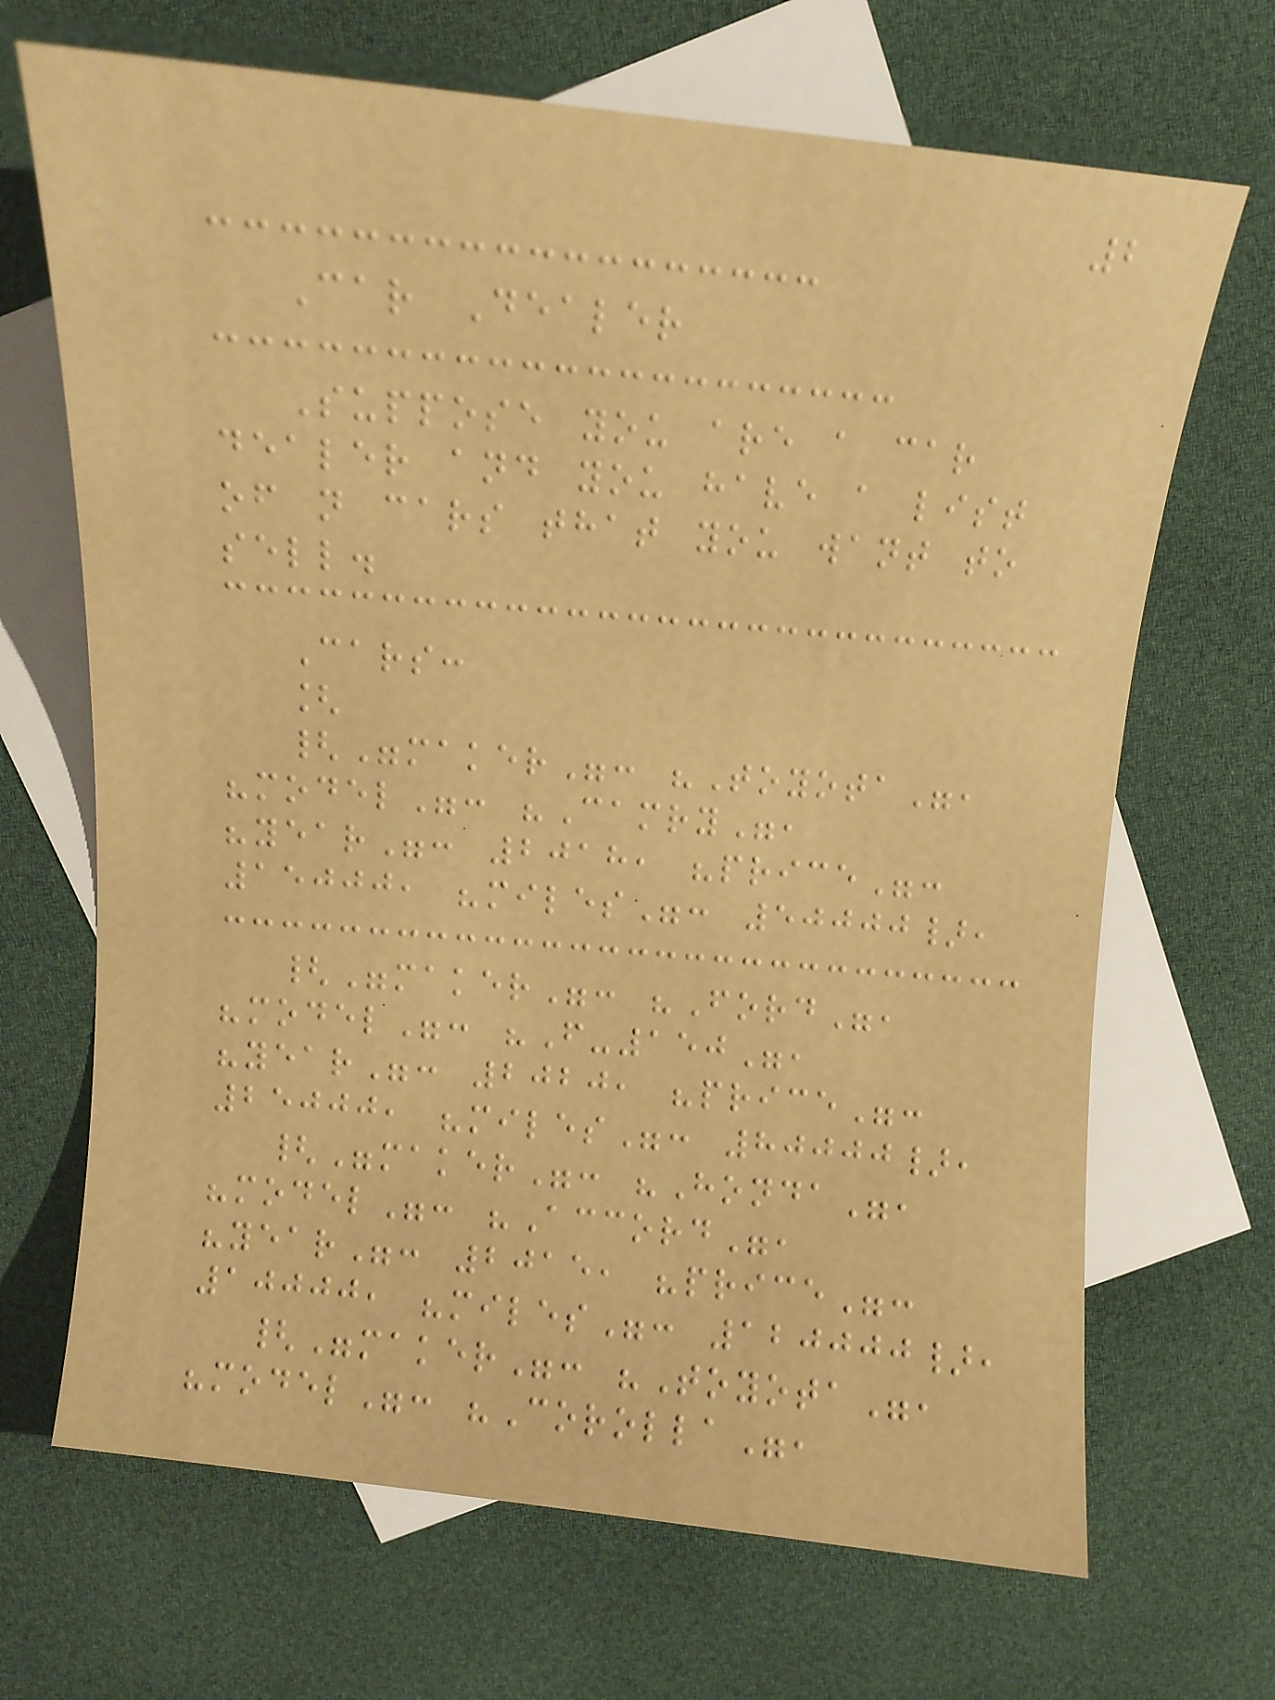2
Car Dealer
Suppose you are a car
dealer and you have a list
of n cars that you want to
sell.
Cars:
[
{"maker": "Toyota",
"model": "Camry",
"year": 2018, "price":
15000, "miles": 50000},
{"maker": "Ford",
"model": "F-150",
"year": 2020, "price":
25000, "miles": 80000},
{"maker": "Honda",
"model": "Accord",
"year": 2015, "price":
10000, "miles": 120000},
{"maker": "Toyota",
"model": "Corolla",
